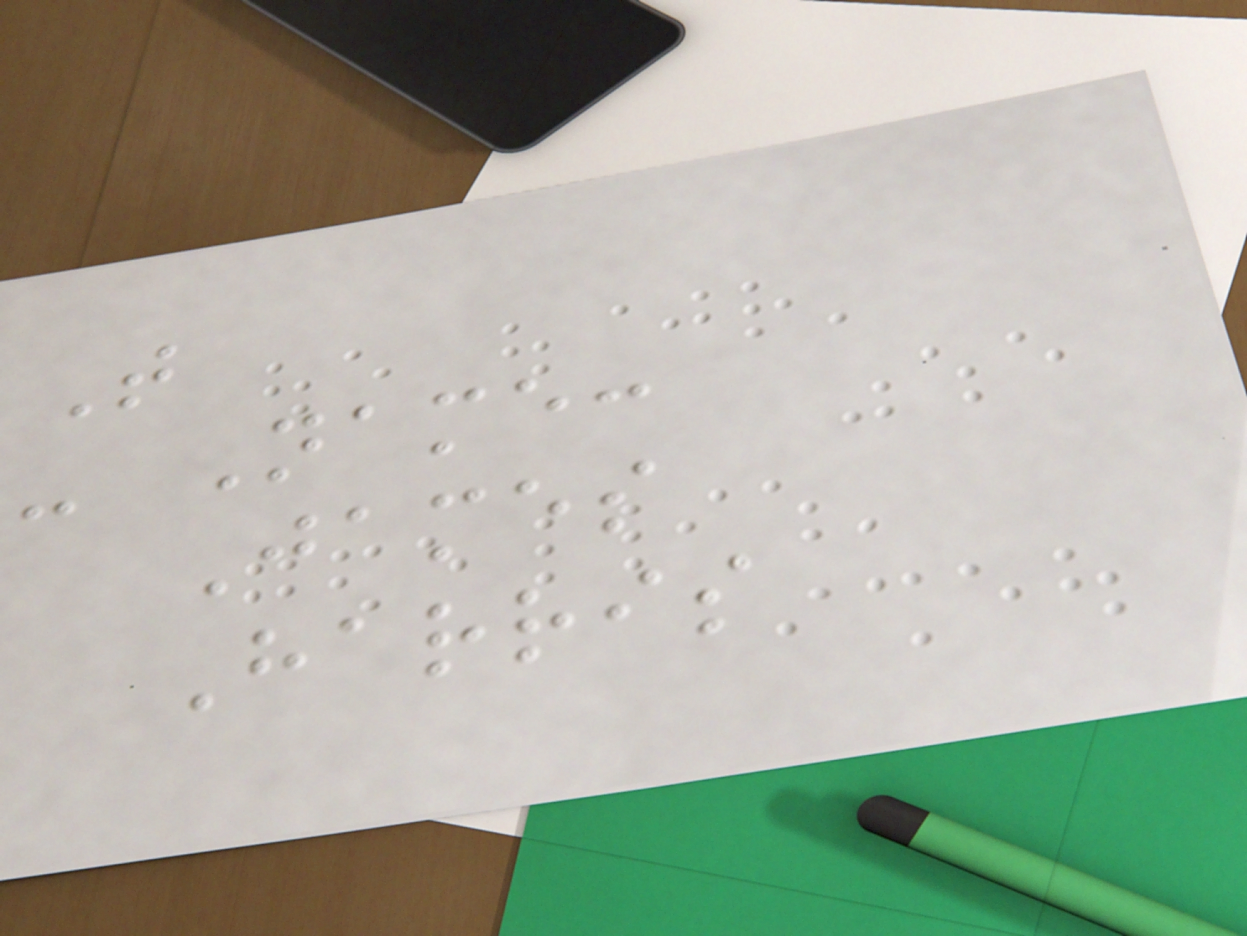T
- Name:
James
Harris
